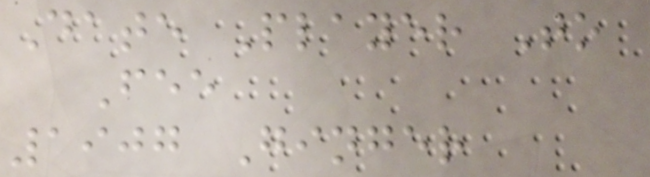Date Player To
Fee
1907 Ginger
